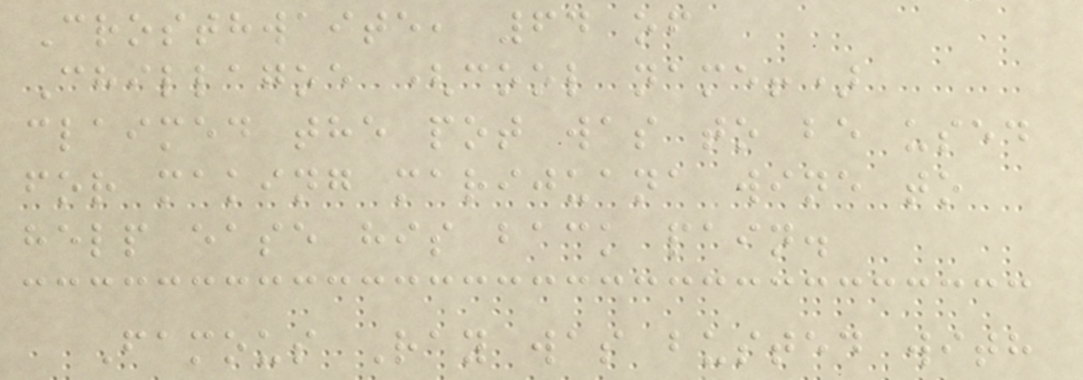Crosthwaite, 64 of
Chillagoe (cool name!)
claimed the pot was to be used
for making marijuana wine to
help ease his back pain.
Famous Ray was busted with
